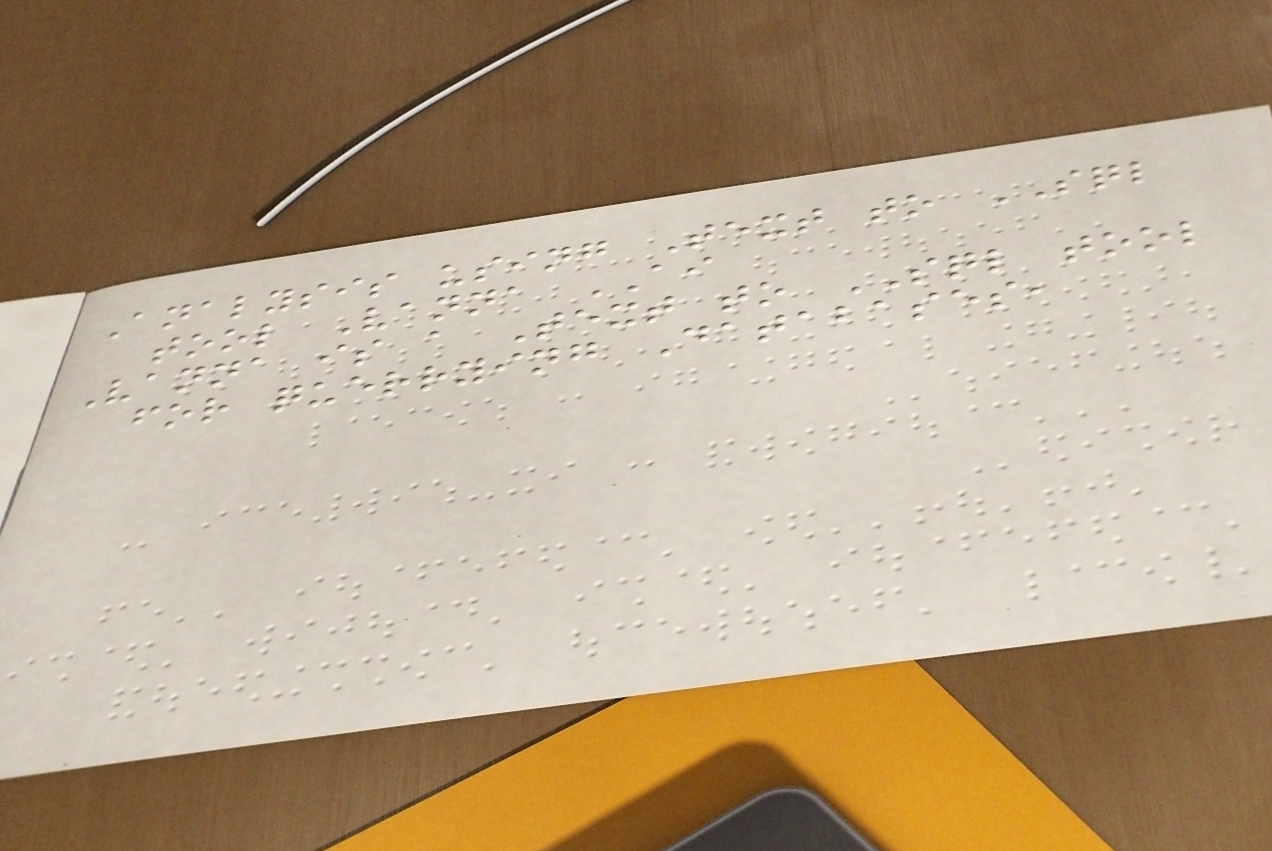Analysis using Text to SQL
tool Vanna AI
Vanna is a Text to SQL tool
for querrying Databases,
